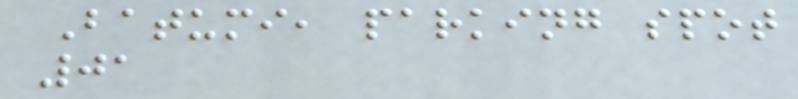Batumi, parking spot
01
